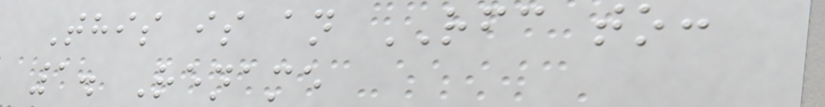This is an RFC to:
1. Rename
